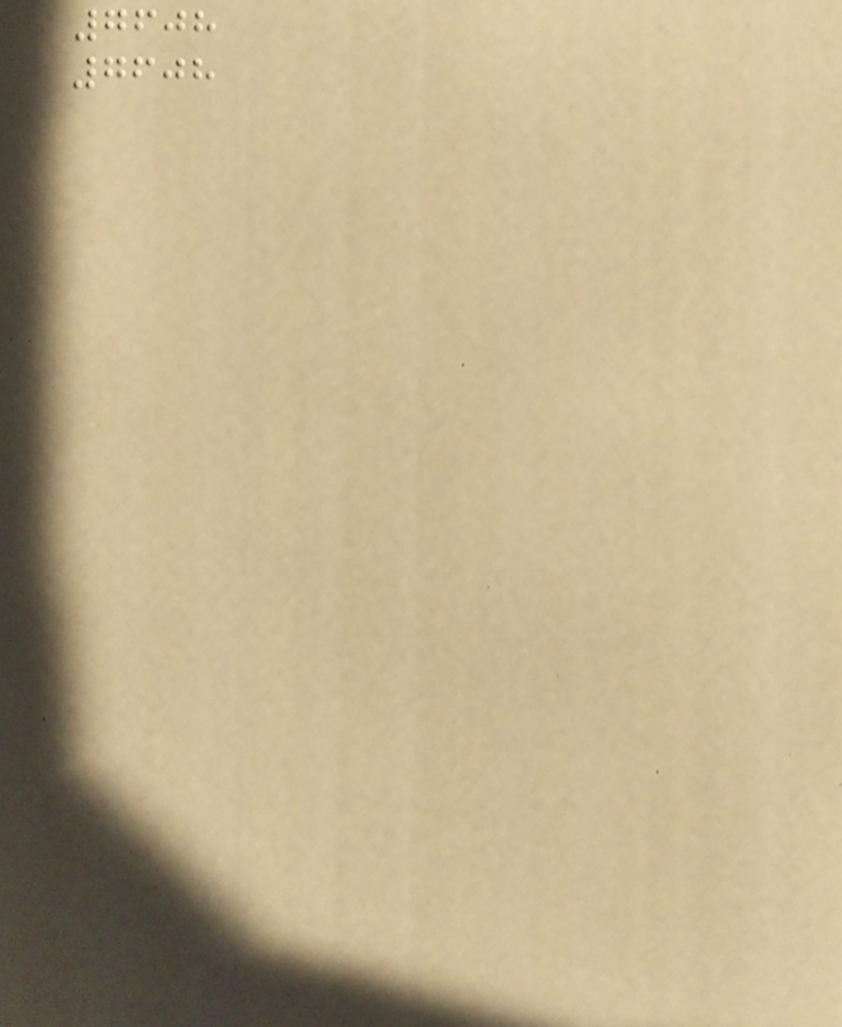7608
7608
